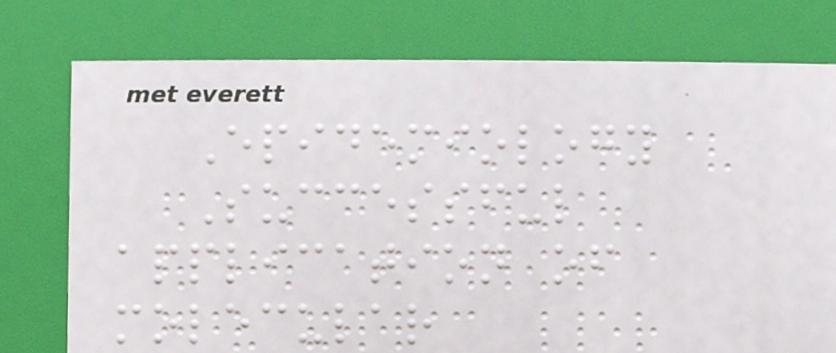Epidemiology
Successful
application of
molecular
